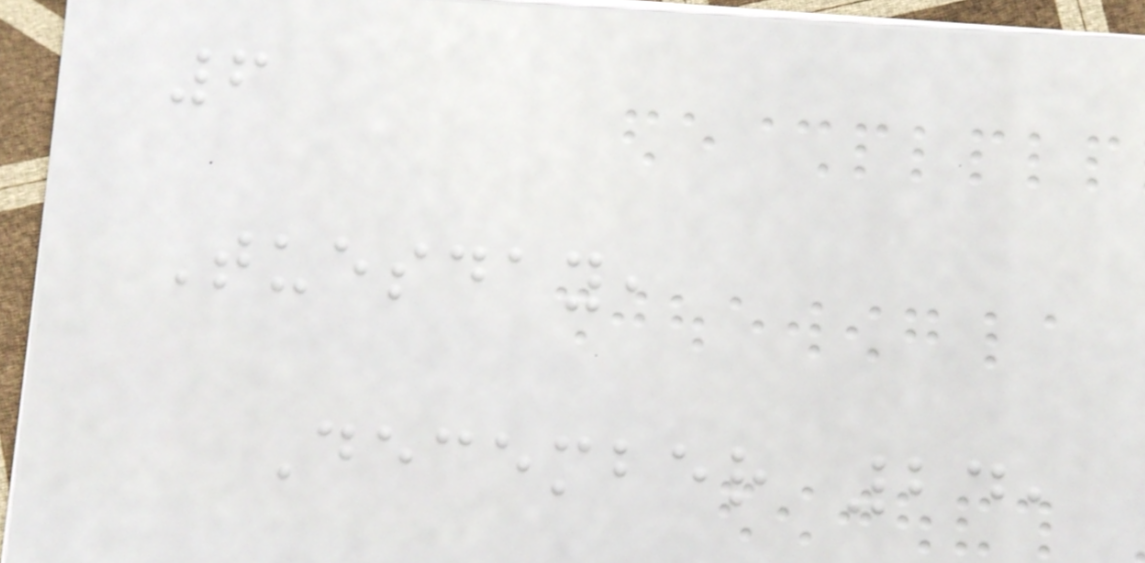6
Tuesday,
December 24,
